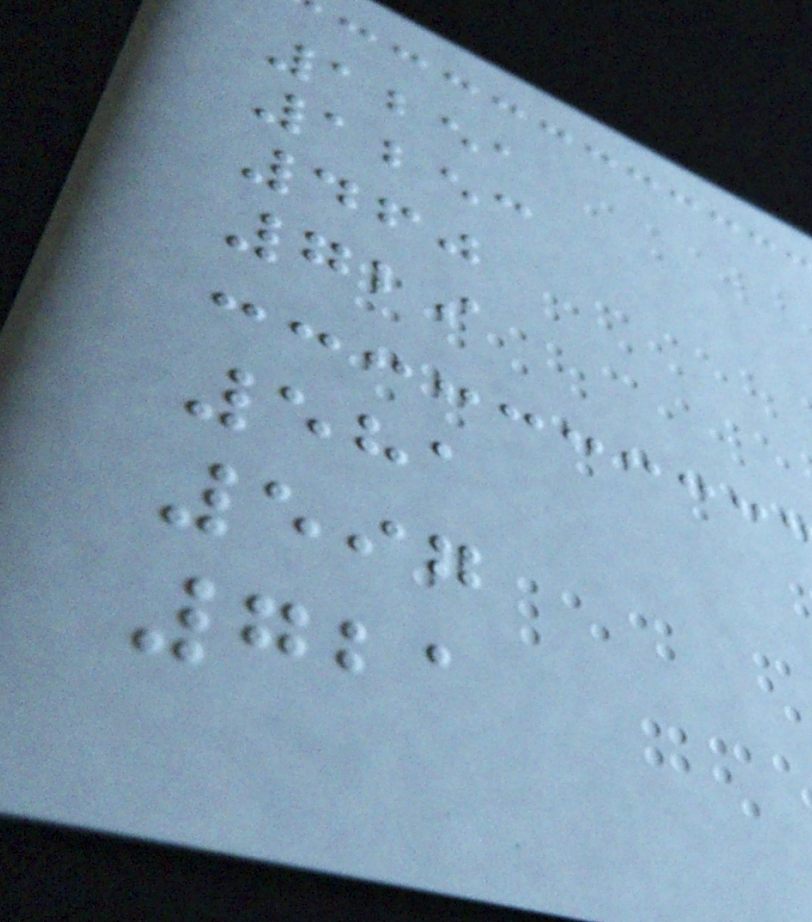1251
1253
460
729
581
597
721
